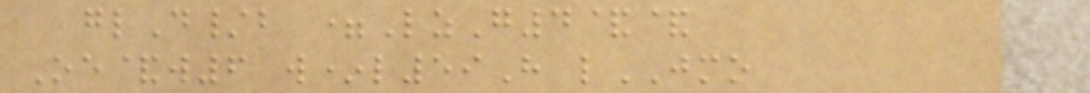glD/b =LzG4&&
Oe&w6 w*l59H lJMO
